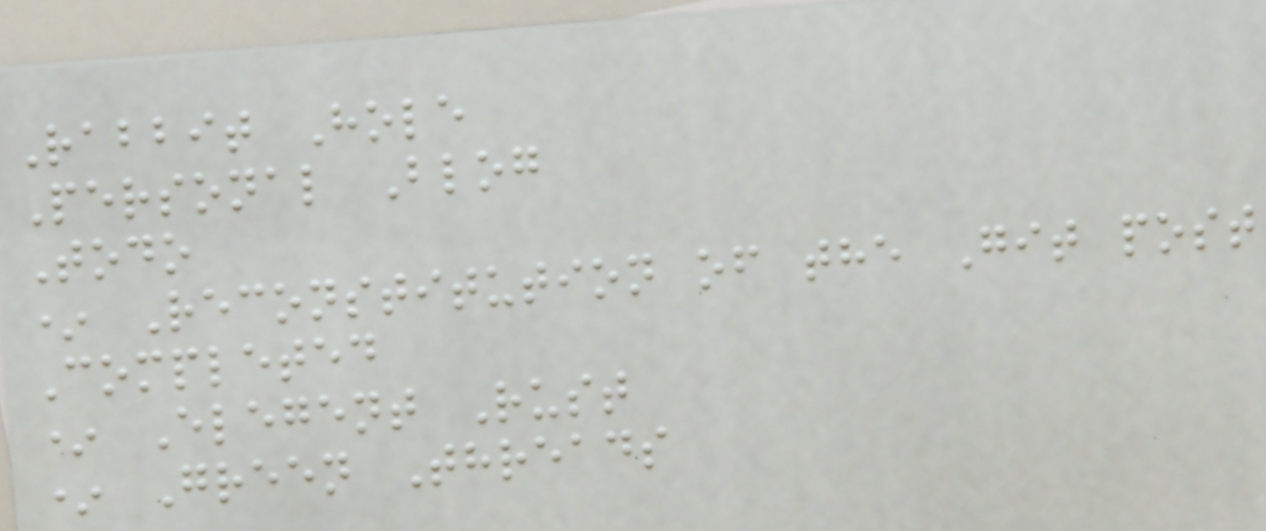Rabbit Hole
Personal Blog
Todo
* Reconstitution of the Git post
Completed
* Elegent Rust
* Green Threads
